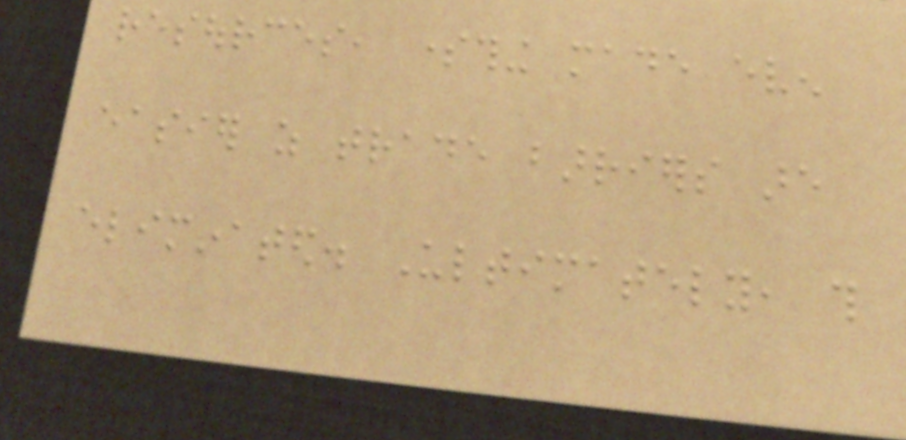resources, something made even
easier as trade barriers are
eliminated. Ultimately, this
